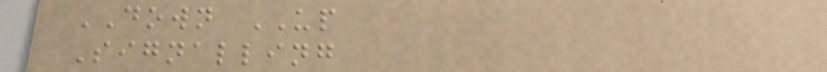DOWN UP
Signalling
